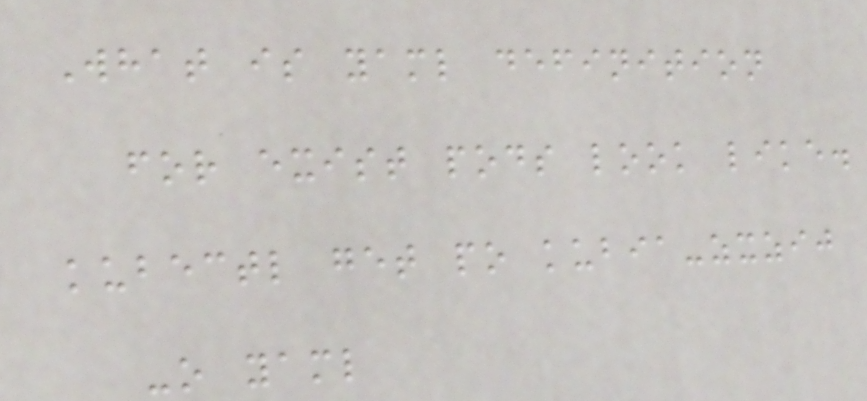What is yaml definition
for exist pods look like.
kubectl get po kubia-zxzij
-o yaml
